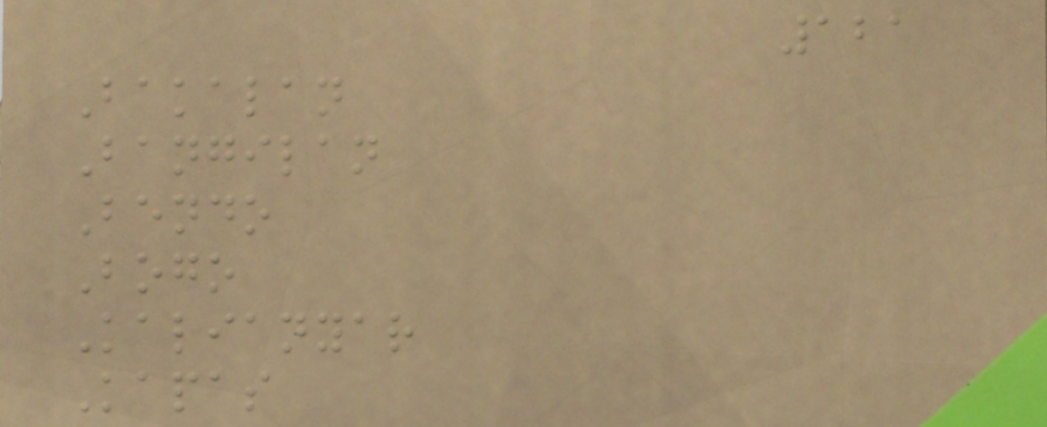121
Bakalan
Bangilan
Bendo
Bogo
Kalianyar
Kapas
